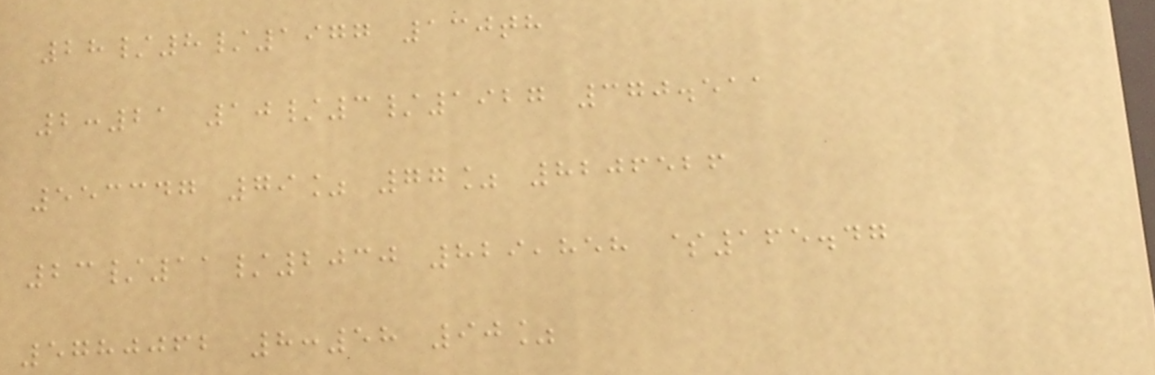28/8/1977 130th
2:21 10/3/1927 370.511
553347 79% 77% 8206526
23/11/2030 829,858 $165.47
5780062 8:58 90%
